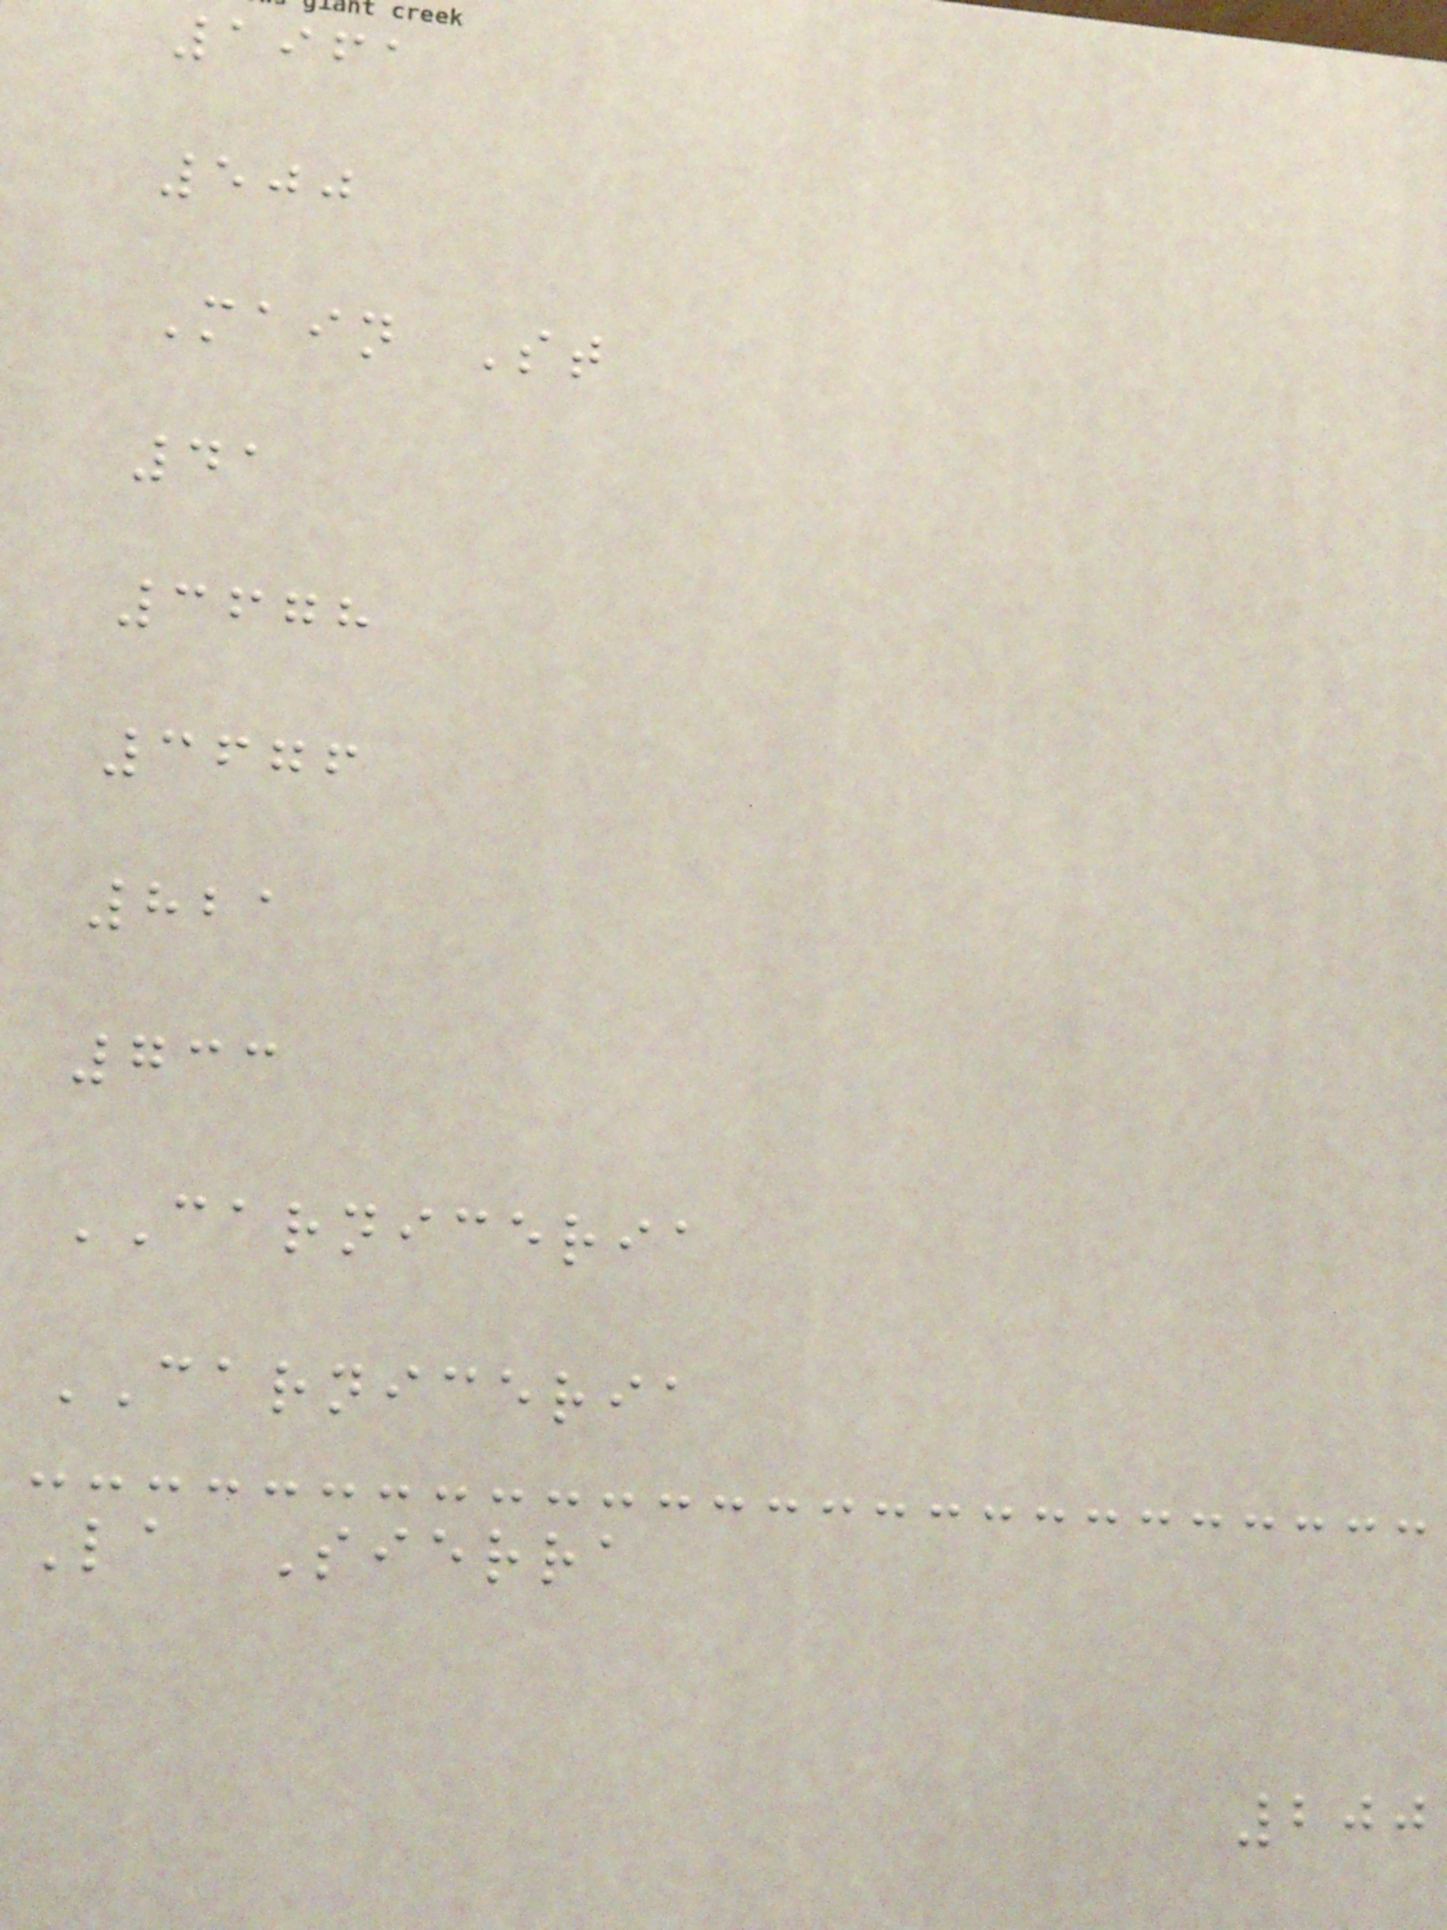1961
500
Main St
41
3678
3676
821
733
CARNICERIA
CARNICERIA
La Sierra
200
